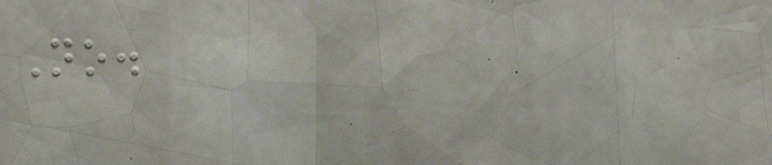No.
